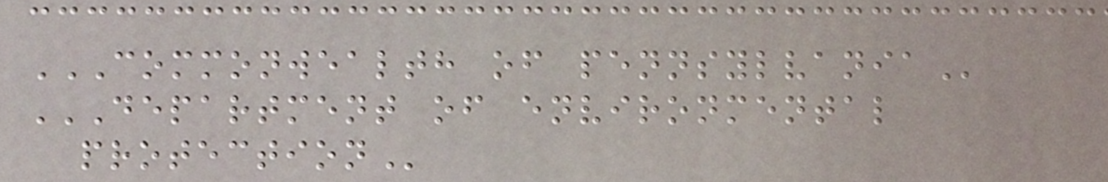COMMONWEALTH OF PENNSYLVANIA
DEPARTMENT OF ENVIRONMENTAL
PROTECTION
